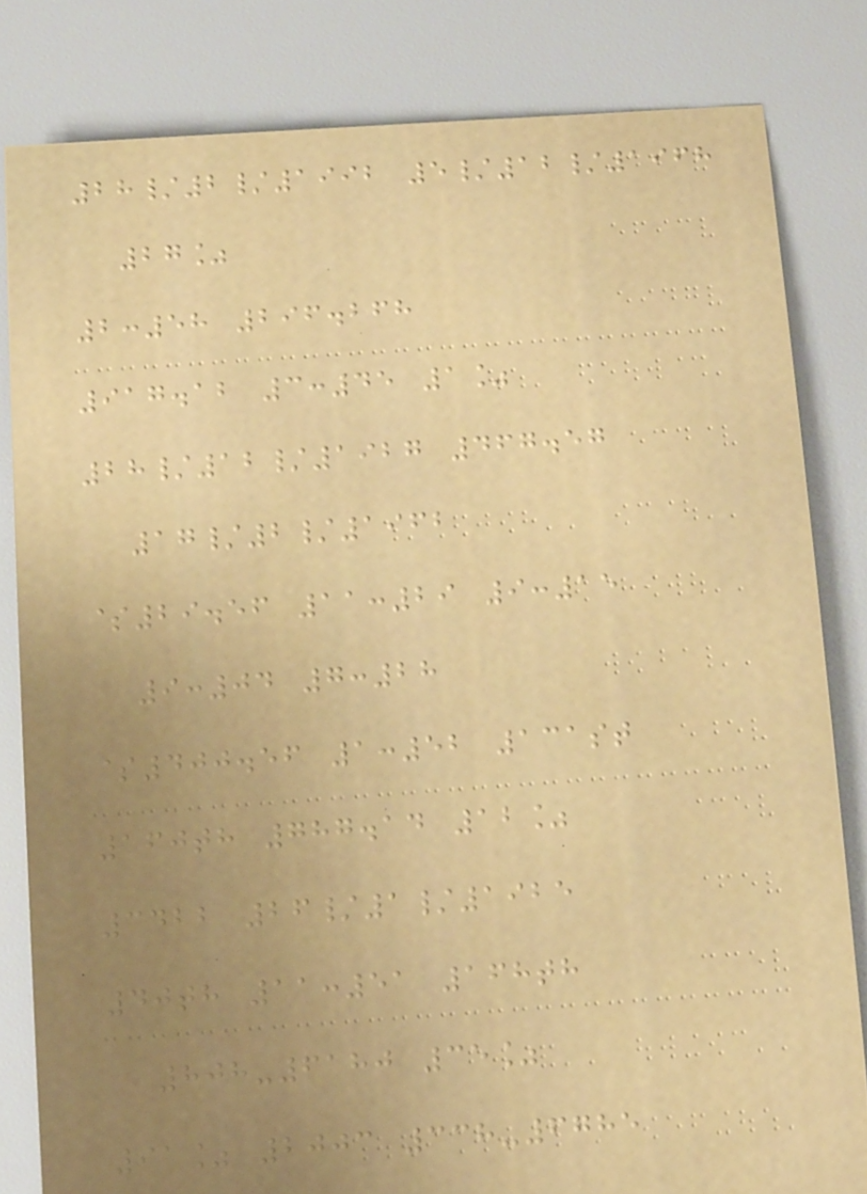28/2/1992 5/12/1968
27%
2:58 296.268
917.12 3:45 1%
28/12/1927 467.57
17/2/1962
$29.56 11:29 9:15
9:04 7:28
$400.56 1:52 131st
160th 787.14 12%
3422 26/1/1925
40th 11:51 168th
808-6180 35%
91% 2003 338-6785
